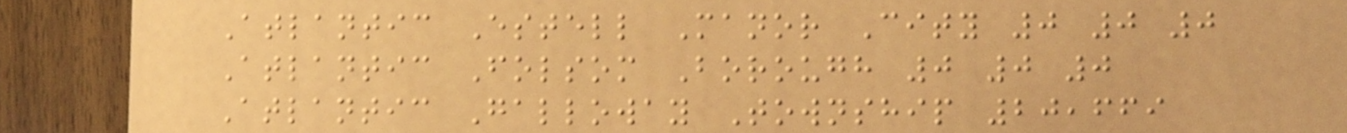Atlantic Estell Manor City 0 0 0
Atlantic Folsom Borough 0 0 0
Atlantic Galloway Township 20,669
